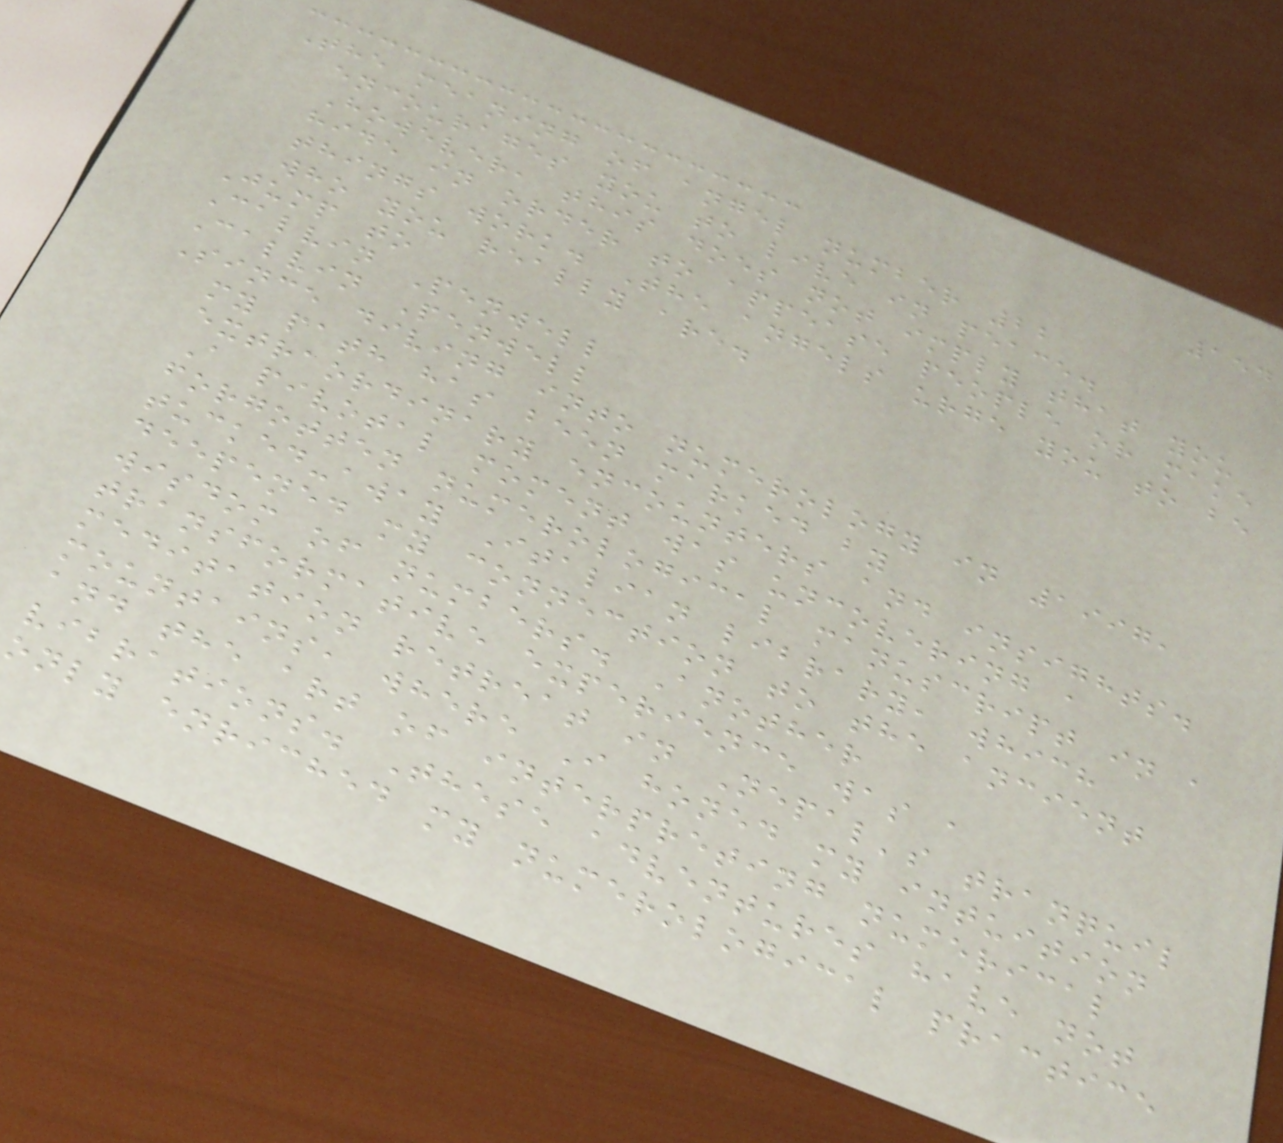154
The meaning of angel number 22
encourages you to live in peace.
However, this does not imply that you
hide in order to appease people or make
things work. The angels urge you to be
who you really are.
Jump to
Calvin Penwell
Calvin Penwell
Since diving into numerology in 1997,
my path has been marked by
extraordinary encounters and insights.
A pivotal moment was uncovering a
forgotten numerological manuscript in a
tucked-away Italian library, which
deepened my connection to the ancient
wisdom of numbers. Another
transformative experience was a
meditation retreat in Nepal's tranquil
mountains, where I honed my intuition
and the art of interpreting numerical
vibrations. These adventures have not
only enriched my numerological practice
